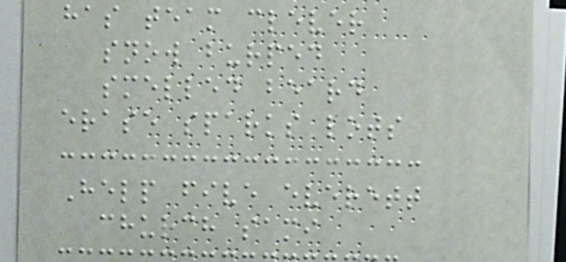has team clever
snow burped
smelled beard
erase sparks lots
Help five everett
church sami
